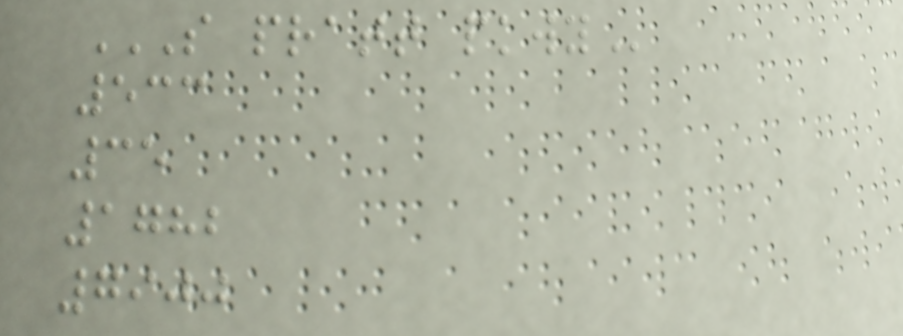S PRATT PKWY
533
35
1782
7900
